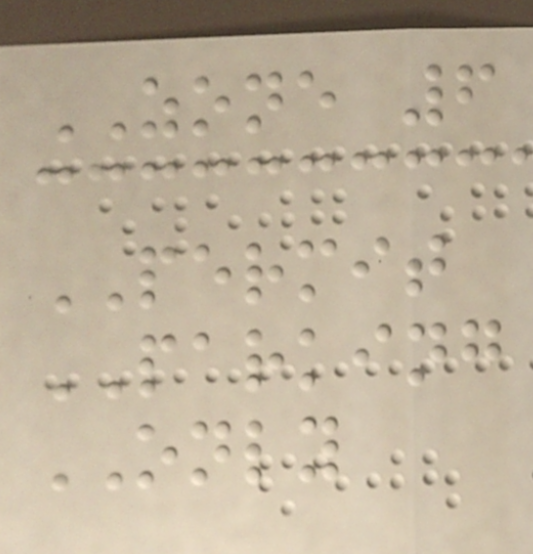ZONE 6
PERMIT
PARKING
ONLY
